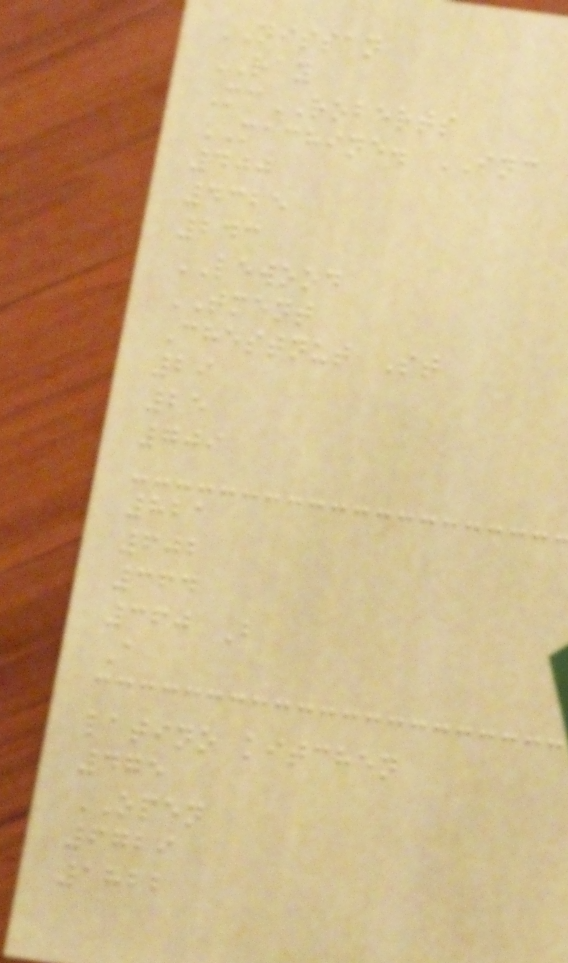NISSAN
RAY
McROBERTS
MACHINE. INC
400
4325
243
LEWOOD
TMENT
Chestnut St
29
25
709
821
602
364
360 B
A
latino kitchen
475
OPEN
6729
1822
